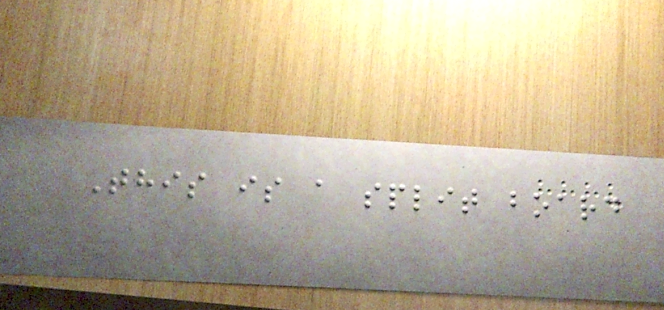This is a split board
